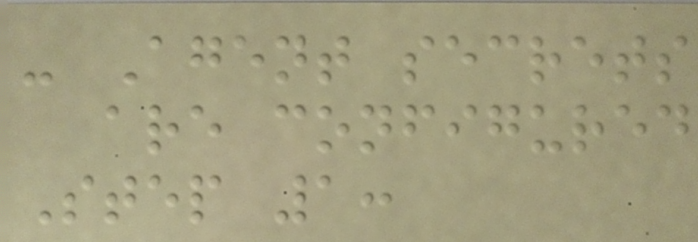- Agent secrets
are configured
Step 1:
